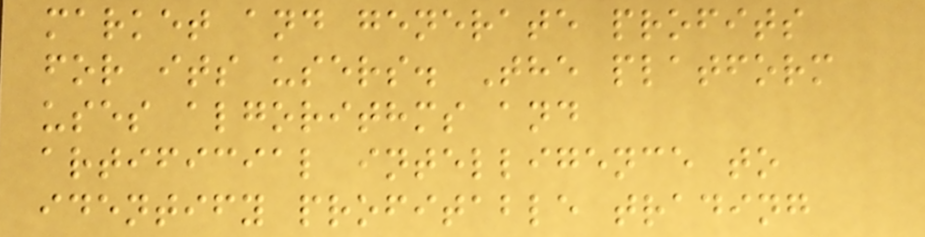market and generate profits
for its users. The platform
uses algorithms and
artificial intelligence to
identify profitable trading
